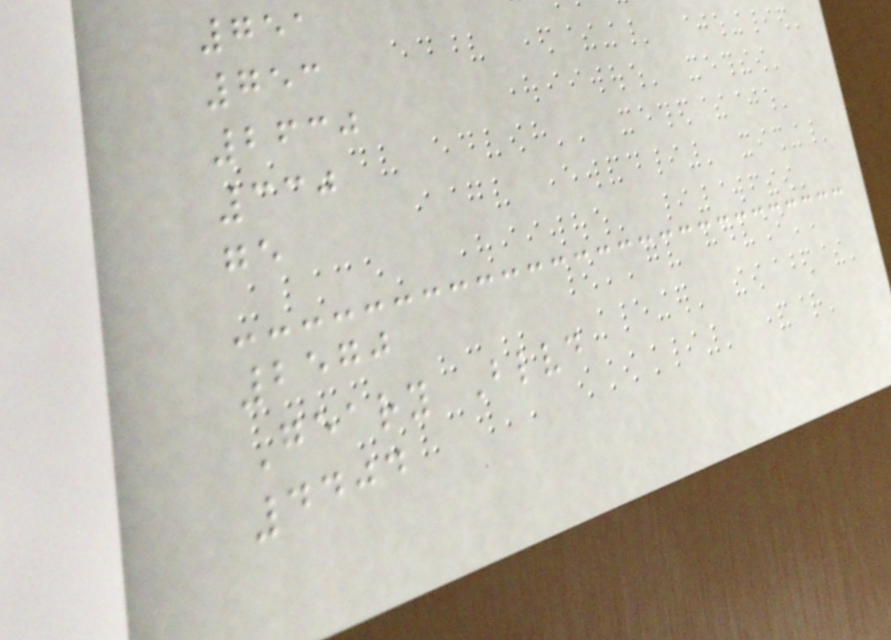751
753
2630
330
ge
2570
Geary Blvd
4404
